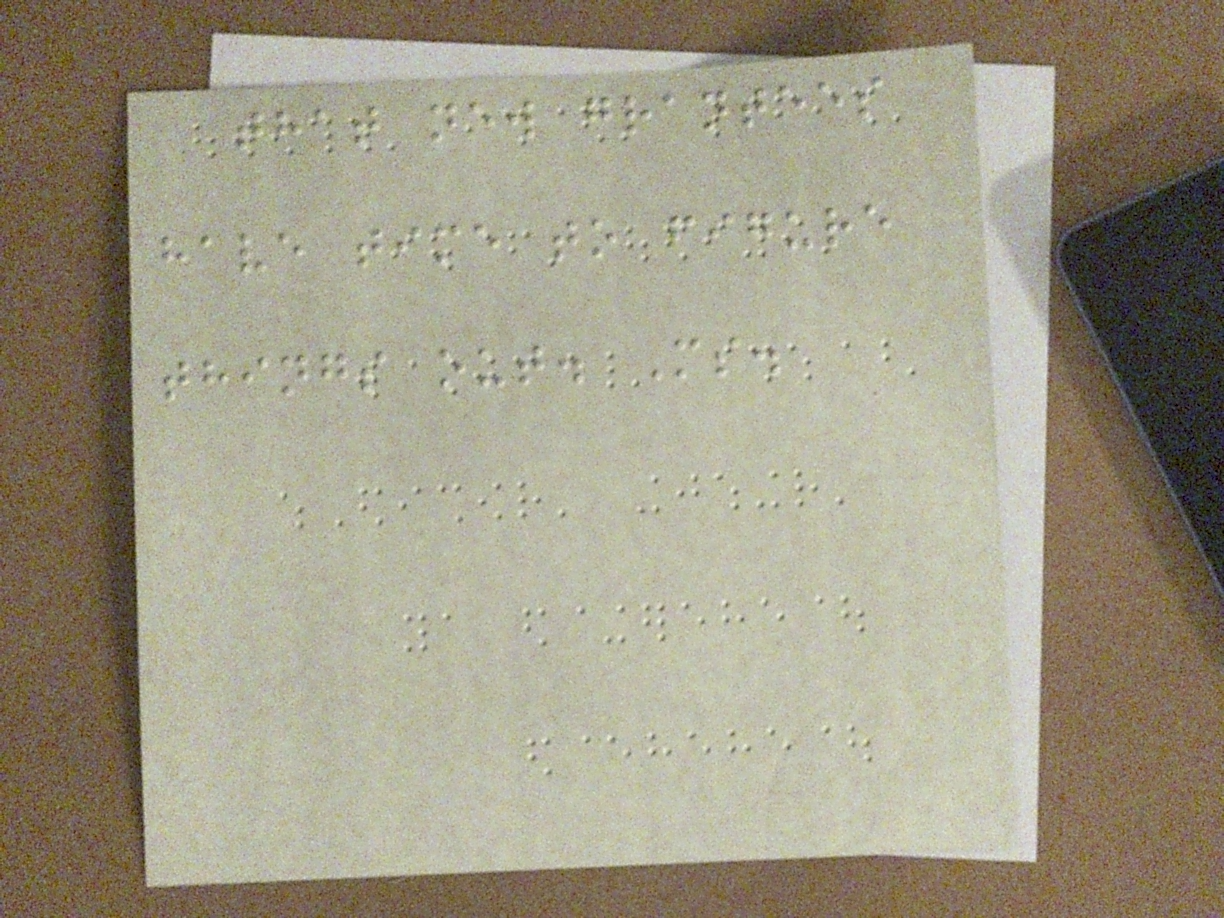that new grantees
have time to figure
things out. Ms.
